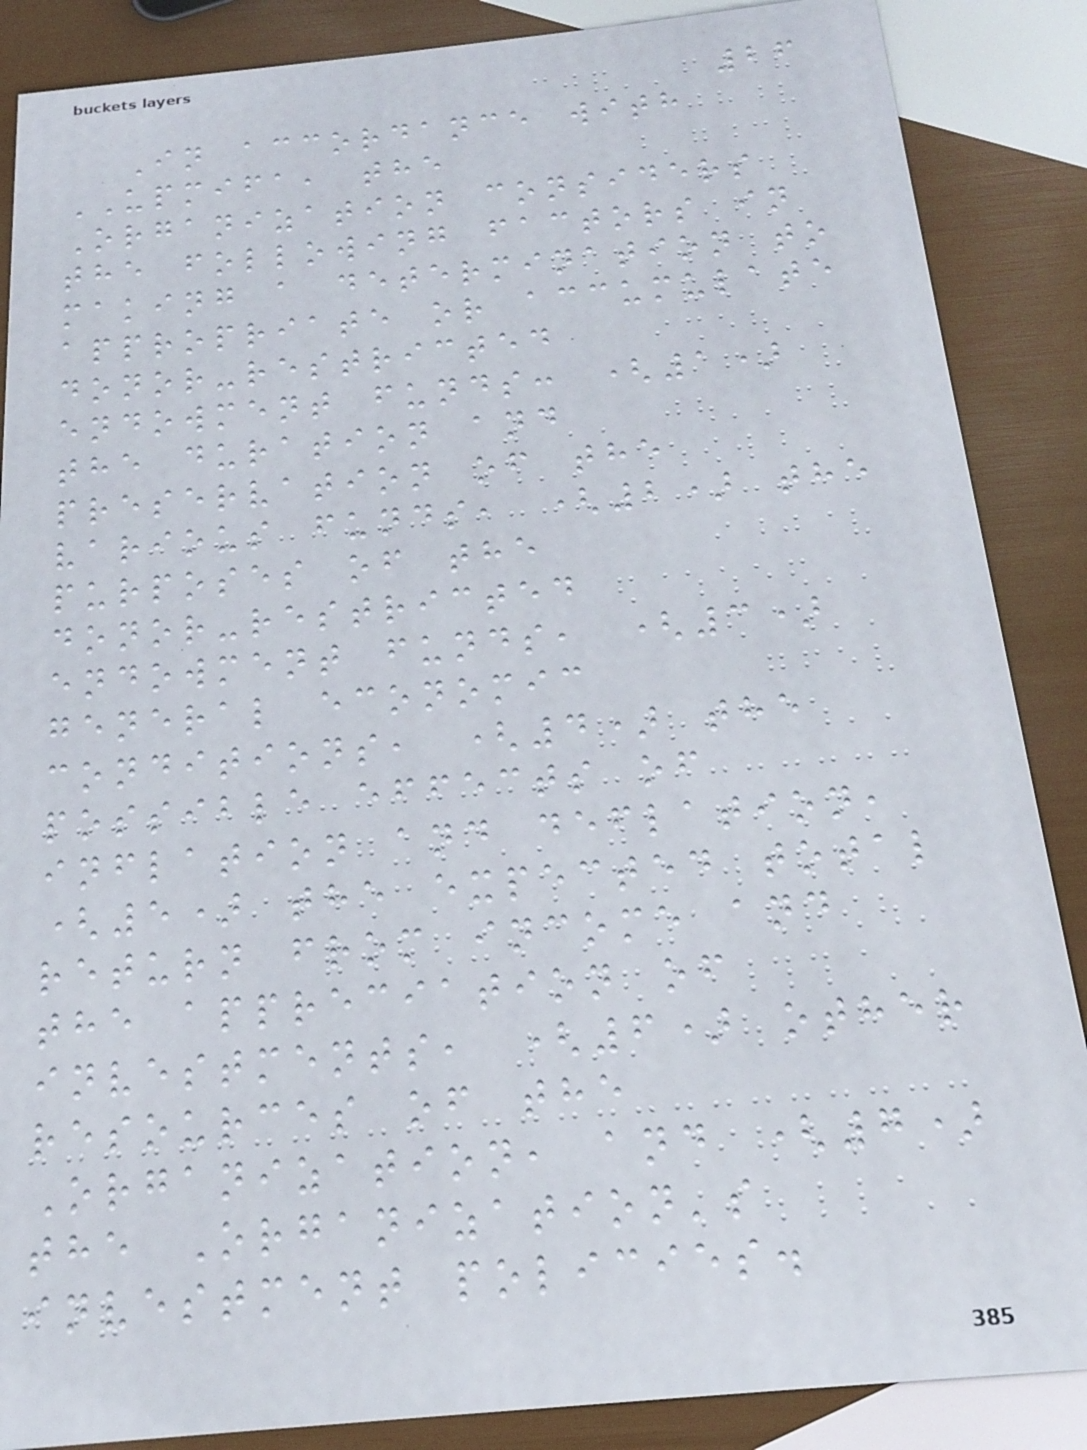26
In accordance with
UPMIFA, the
Organization considers
the following factors in
making a determination to
appropriate or accumulate
donor-restricted
endowment funds: (1)
the duration and
preservation of the
various funds, (2) the
purposes of the
donor-restricted
endowment funds, (3)
general economic
conditions, (4) the
possible effects of
inflation and deflation,
(5) the expected total
return from income and
the appreciation of
investments, (6) other
resources of the
Organization, and (7)
the Organization's
investment policies.
